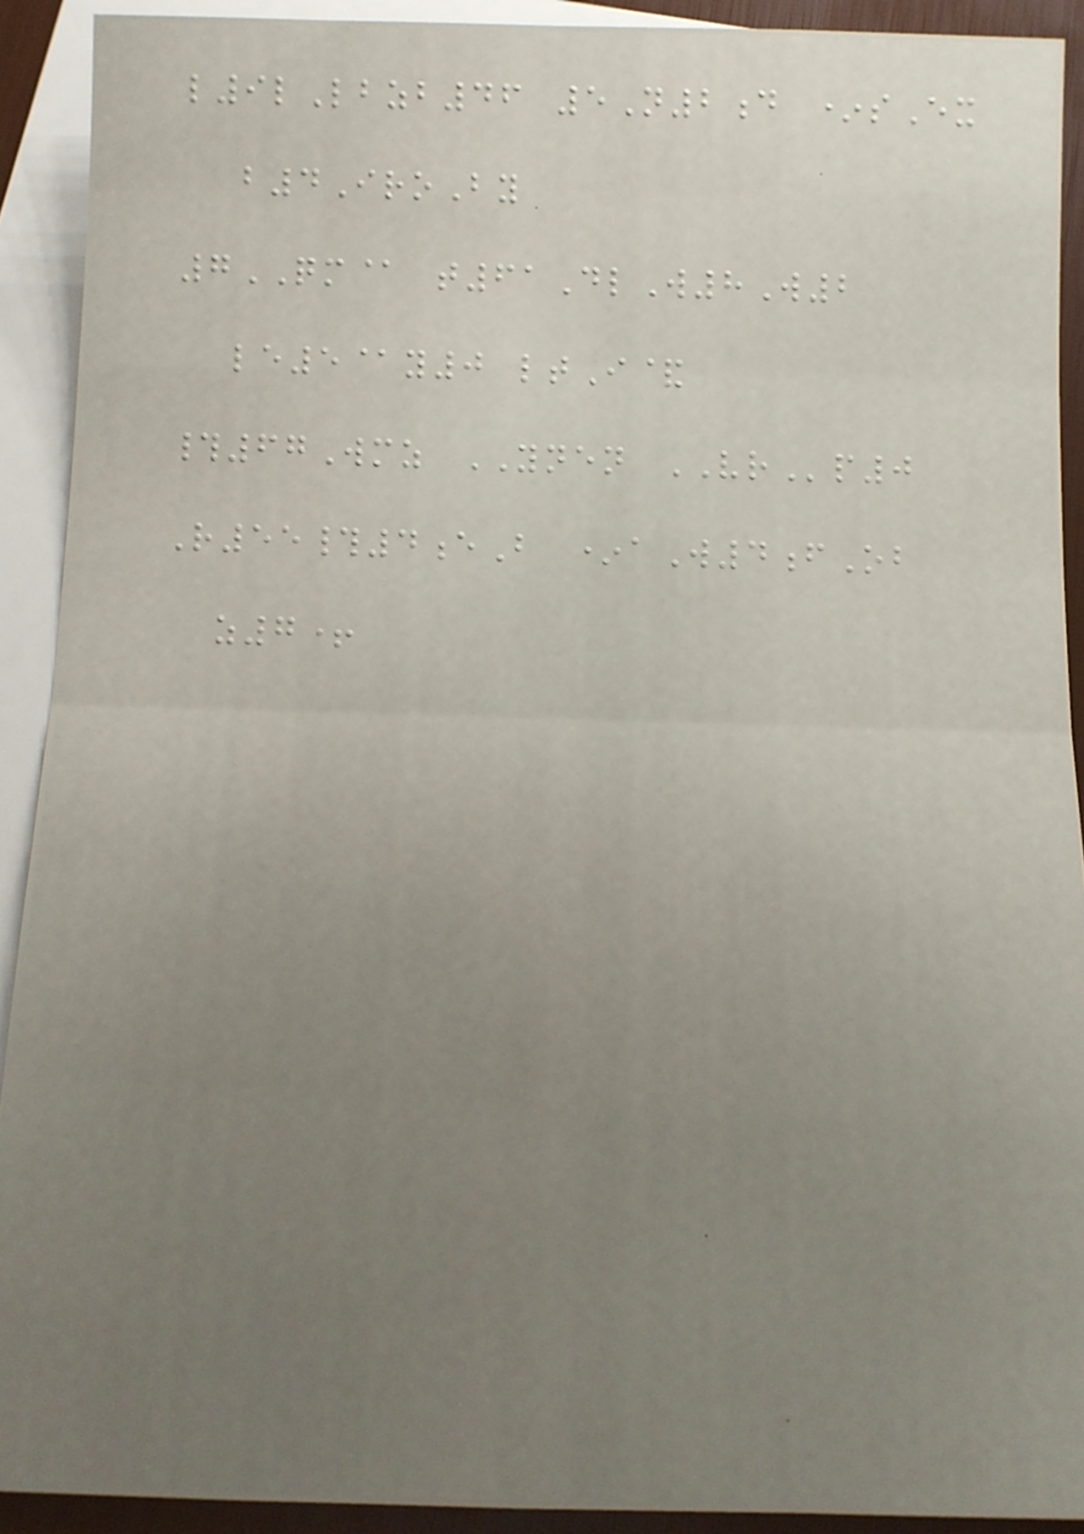l9lLbzb46 5N2d *sEx
b4IroBy
7QM@ t61DlW8W2
le5@y0 ltI&
#67Wmz YNEN VRp0
R55#4eB *aW4fOb
z7+
